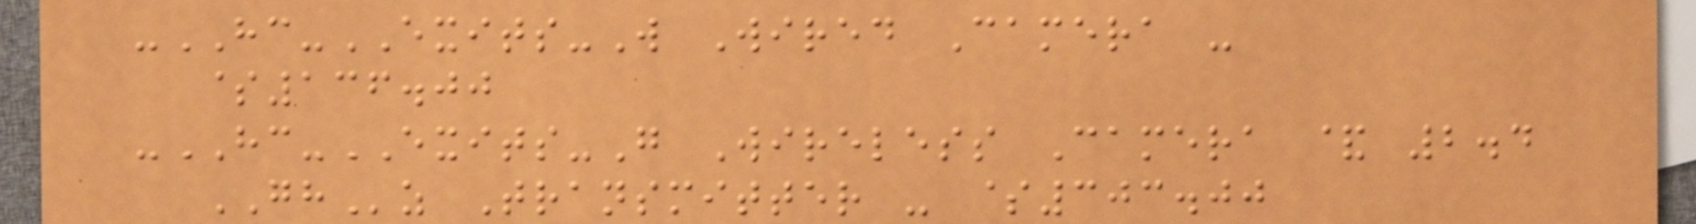-HC-EXITS-W Wired Camera -
$136.00
-HC-EXITS-G Wireless Camera & 2.4
GHz Transmitter - $303.00
